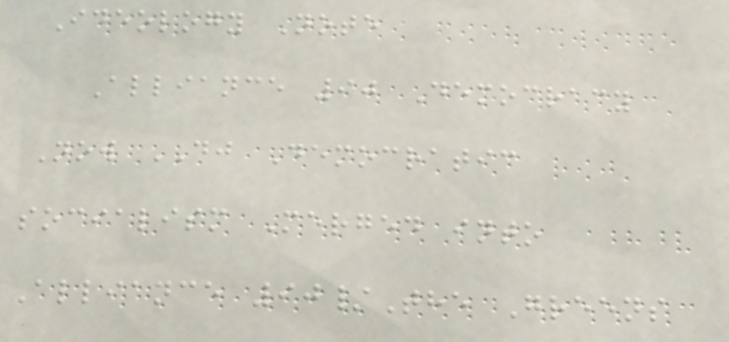Ideology Note
Alliance 90 Democracy
Now DJ Democratic
socialism Merged into
Alliance 90/The Greens
